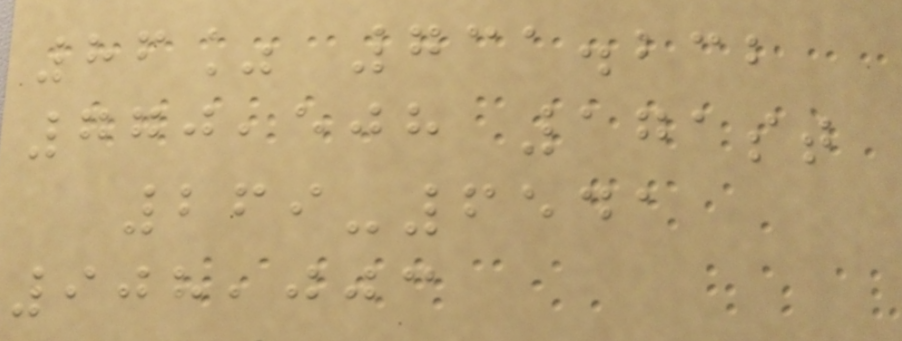86% 731.232
770,508 171st
269-6541
908,003
